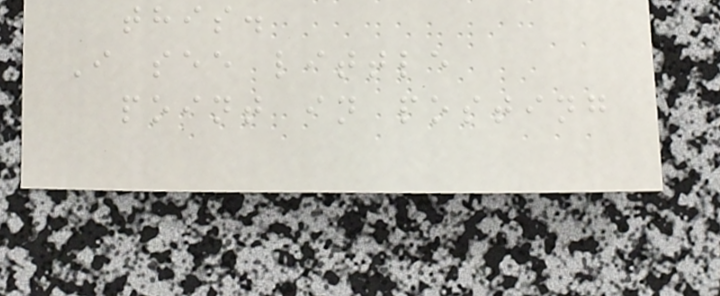this.
I see little
point in posting
